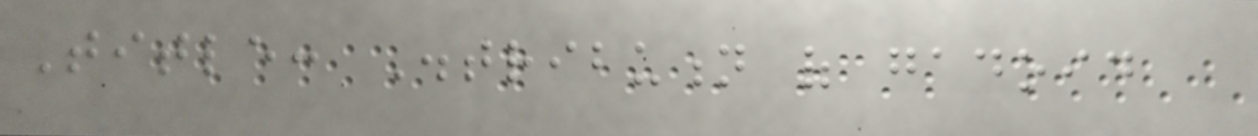Title: Distribution of gadoid
